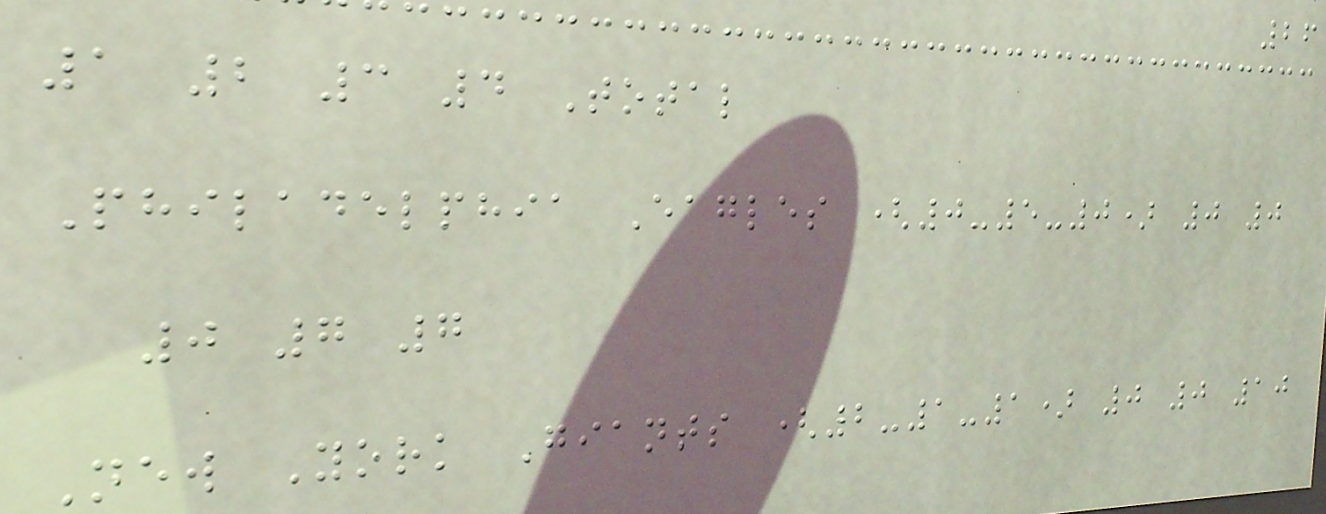26
1 2 3 4 Total
Philadelphia Eagles (0-5-0) 0 0
0 7 7
New York Giants (2-1-1) 0 0 10
